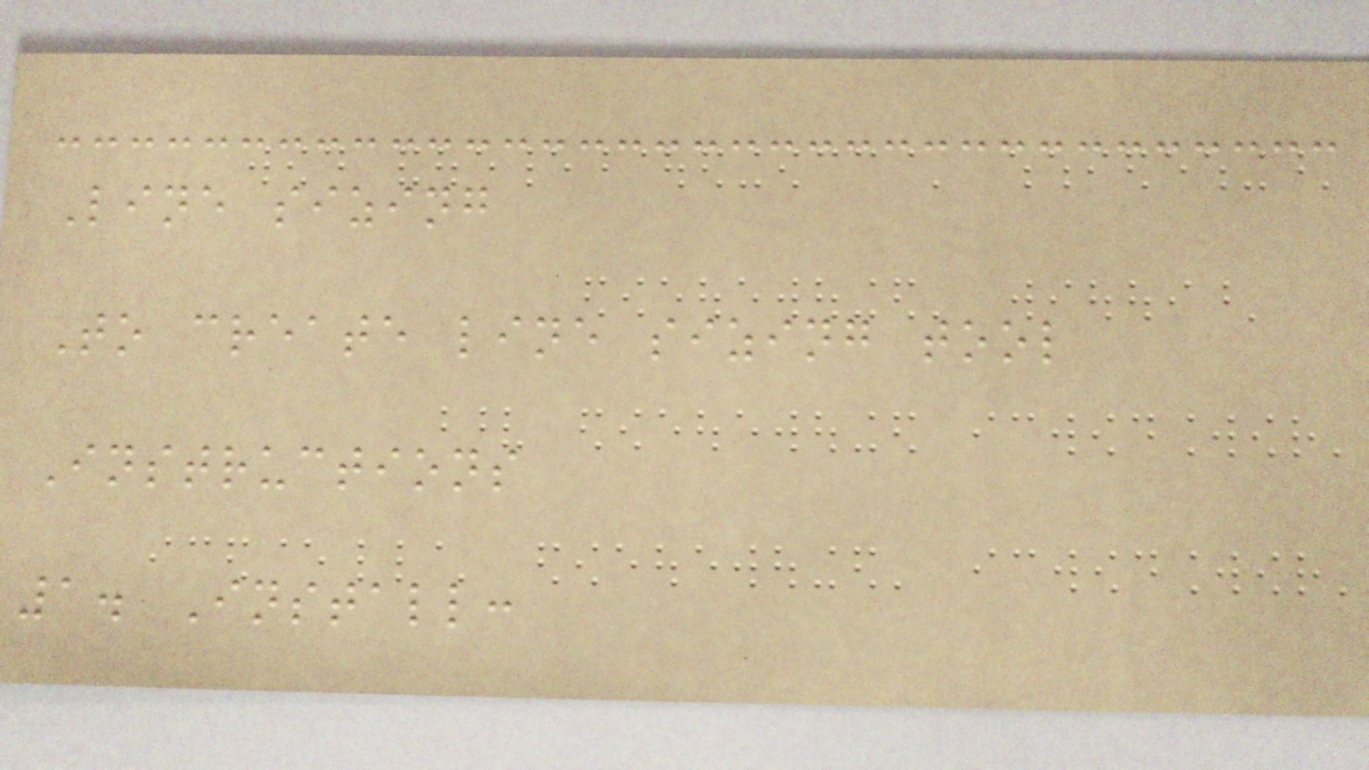Line sizing
To create line sizing tool
Instructions
1. Install:
